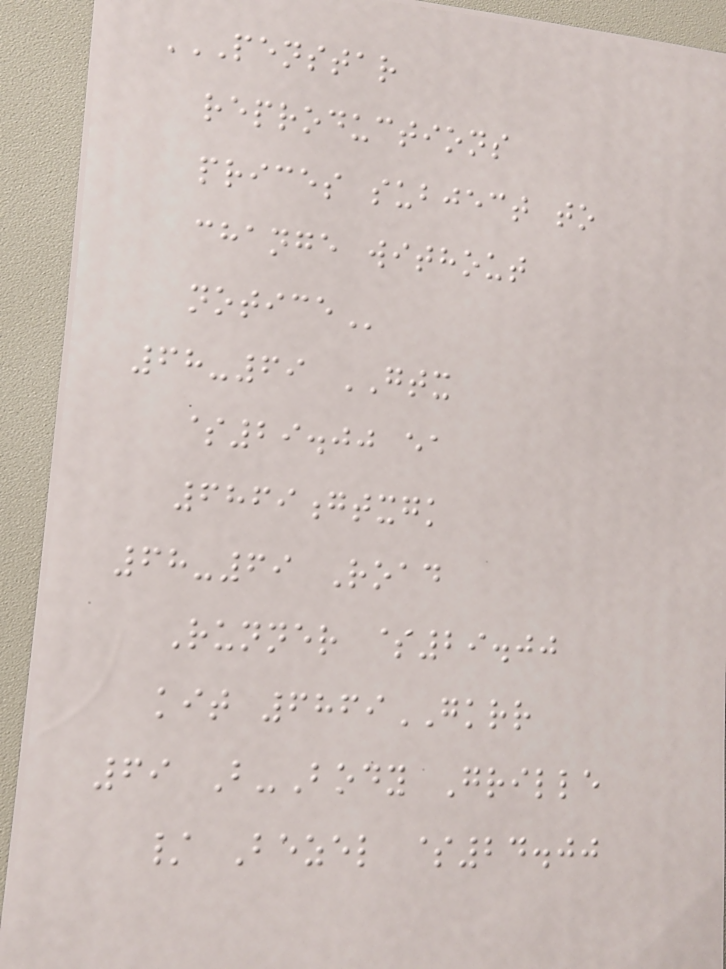PENSTAR
REPRODUCTIONS
PRICES SUBJECT TO
CHANGE WITHOUT
NOTICE
68-69 GTX
$29.00 ea
6869gtxgk
68-69 Road
Runner $29.00
kit 6869GKRR
69 B-Body Grille
/ Bezel $24.00
